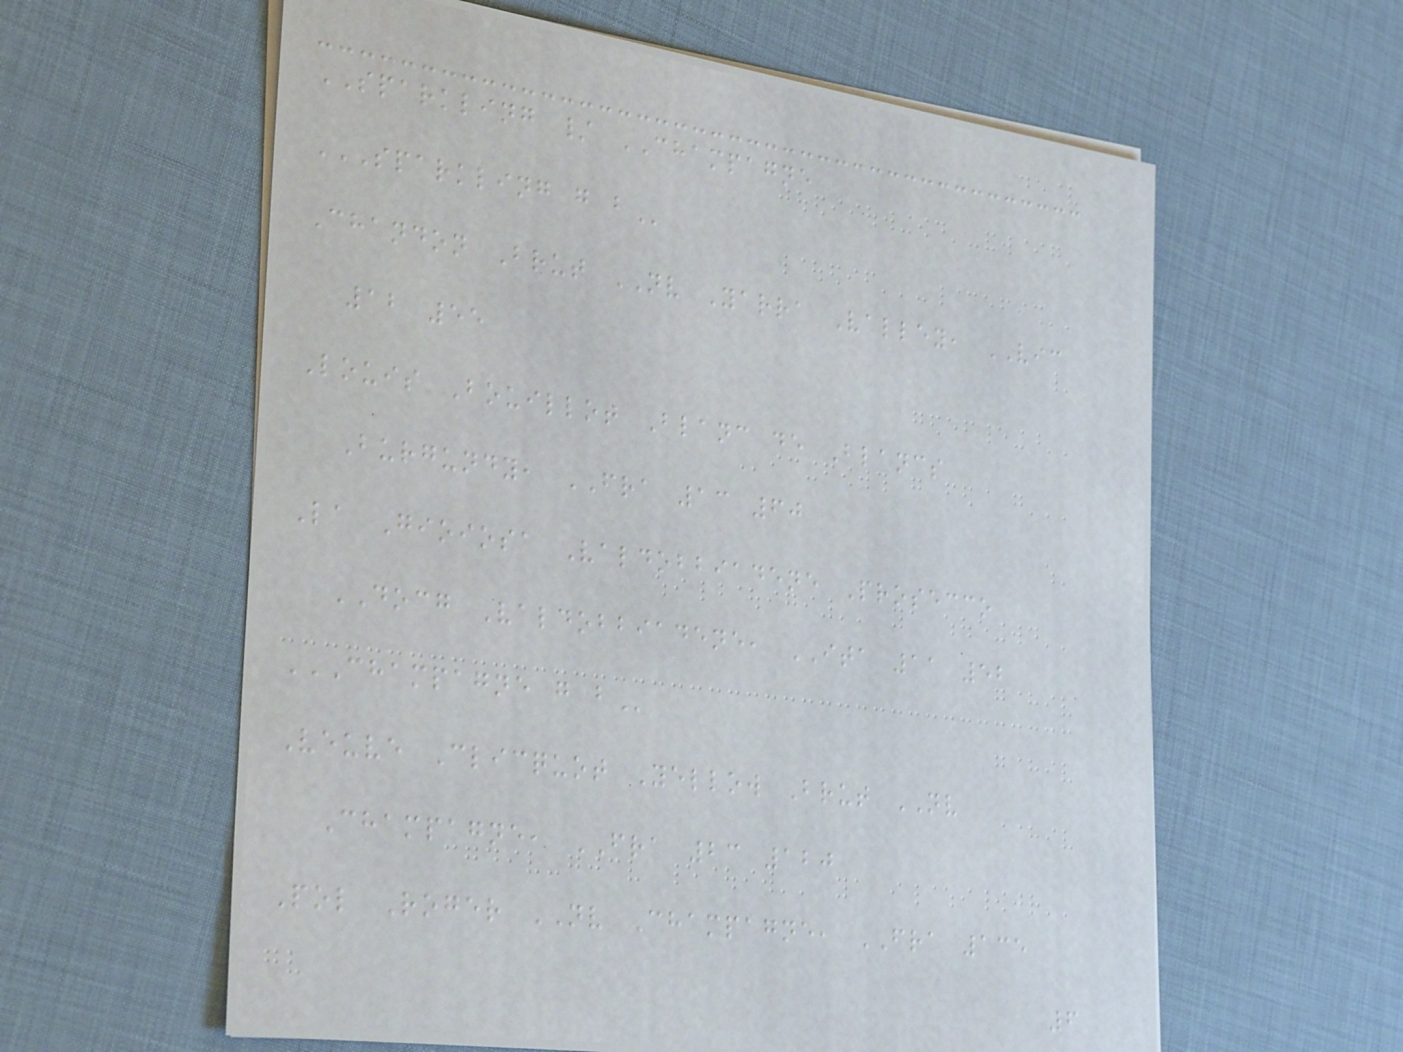SPARKLING / CHAMPAGNE
SPARKLING G B
Chandon Brut NV Yarra Valley, VIC
12 55
Louis Bouillot Blanc de Blancs
Burgundy, FRA 13 60
La Gioiosa Valdobbiadene Prosecco
DOCG Valdobbiadene, ITA 11 52
CHAMPAGNE G B
Veuve Clicquot Yellow Brut NV
Champagne, FRA 23 120
Pol Roger NV Champagne, FRA 135
6
